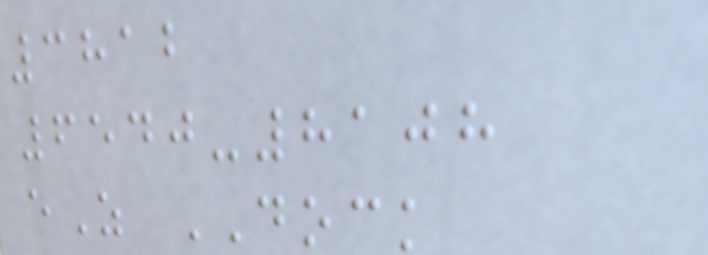3812
6540-8108
eZ DOCK
